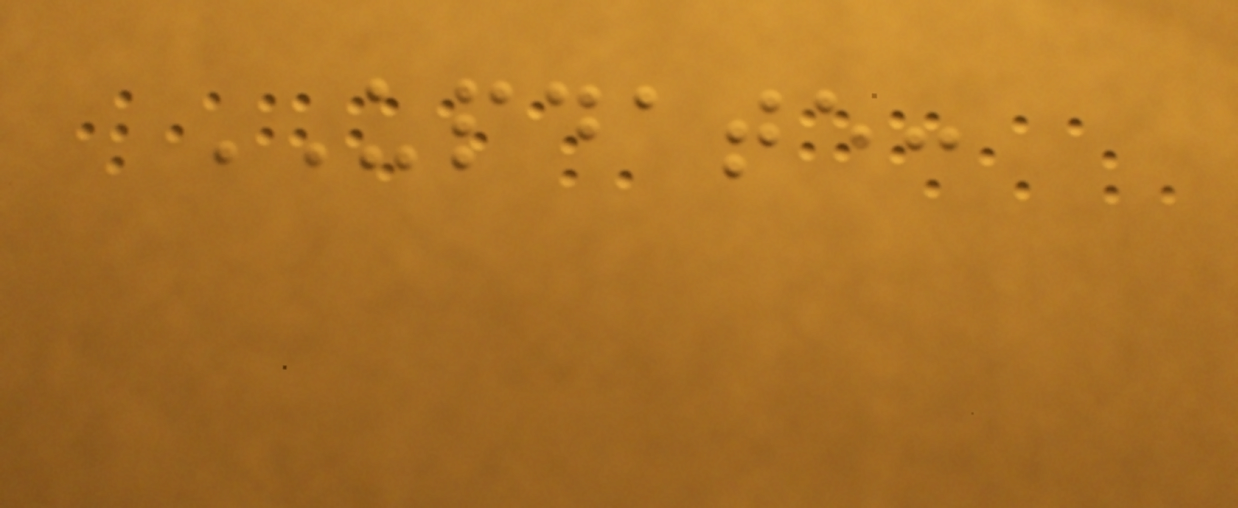UPDATE:
